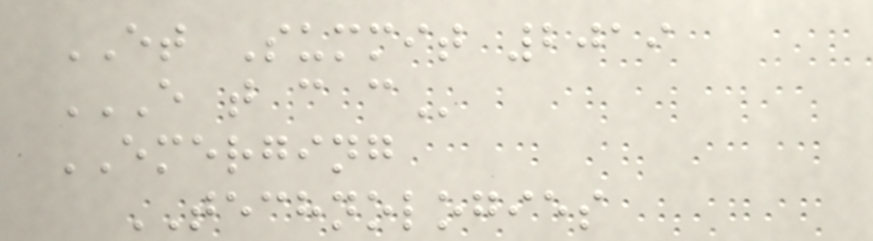ET Summit 2019
E T C C
EMERGING
TECHNOLOGIES
